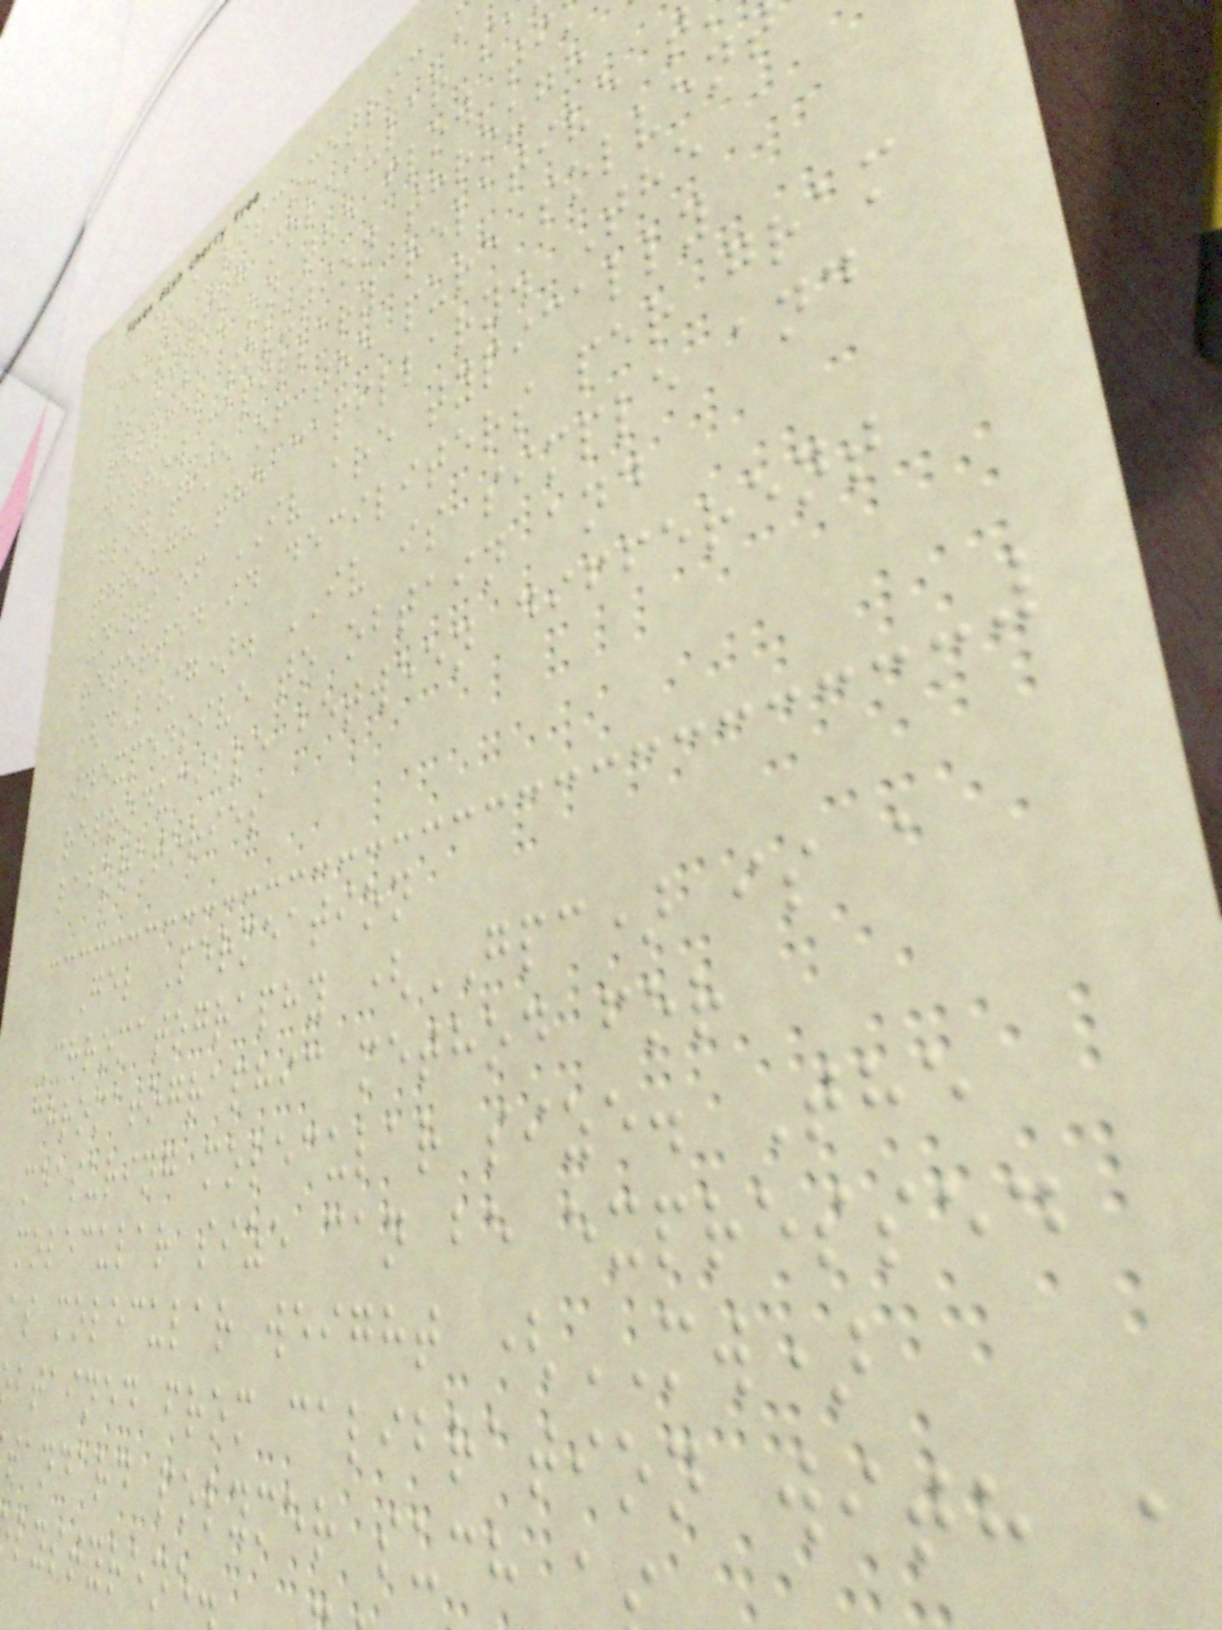is a viscometric
measuring molecular s
is based on the flow ti
polymer solution through
narrow capillary relative t
flow time of the pure solvent
through the capillary. The
units of IV are typically
reported in deciliters per gram
(dL/g). IV is simple and
inexpensive to obtain and
reproducible between different
laboratories
Gel Permeation
Chromatography (GPC) is a
chromatographic method for
measuring molecular size. The
molecular size can be expressed
as molecular weight (MW)
btained from calibration with a
tandard polymer such
lystyrene.
